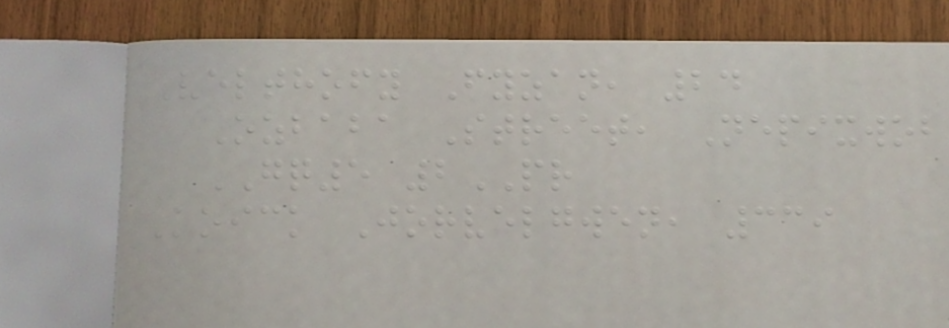Velthofy Fyzan, 24
Ozbaba Street, Nepixwob
GQ5 2PR
Koick Jorvelgwen, 339
